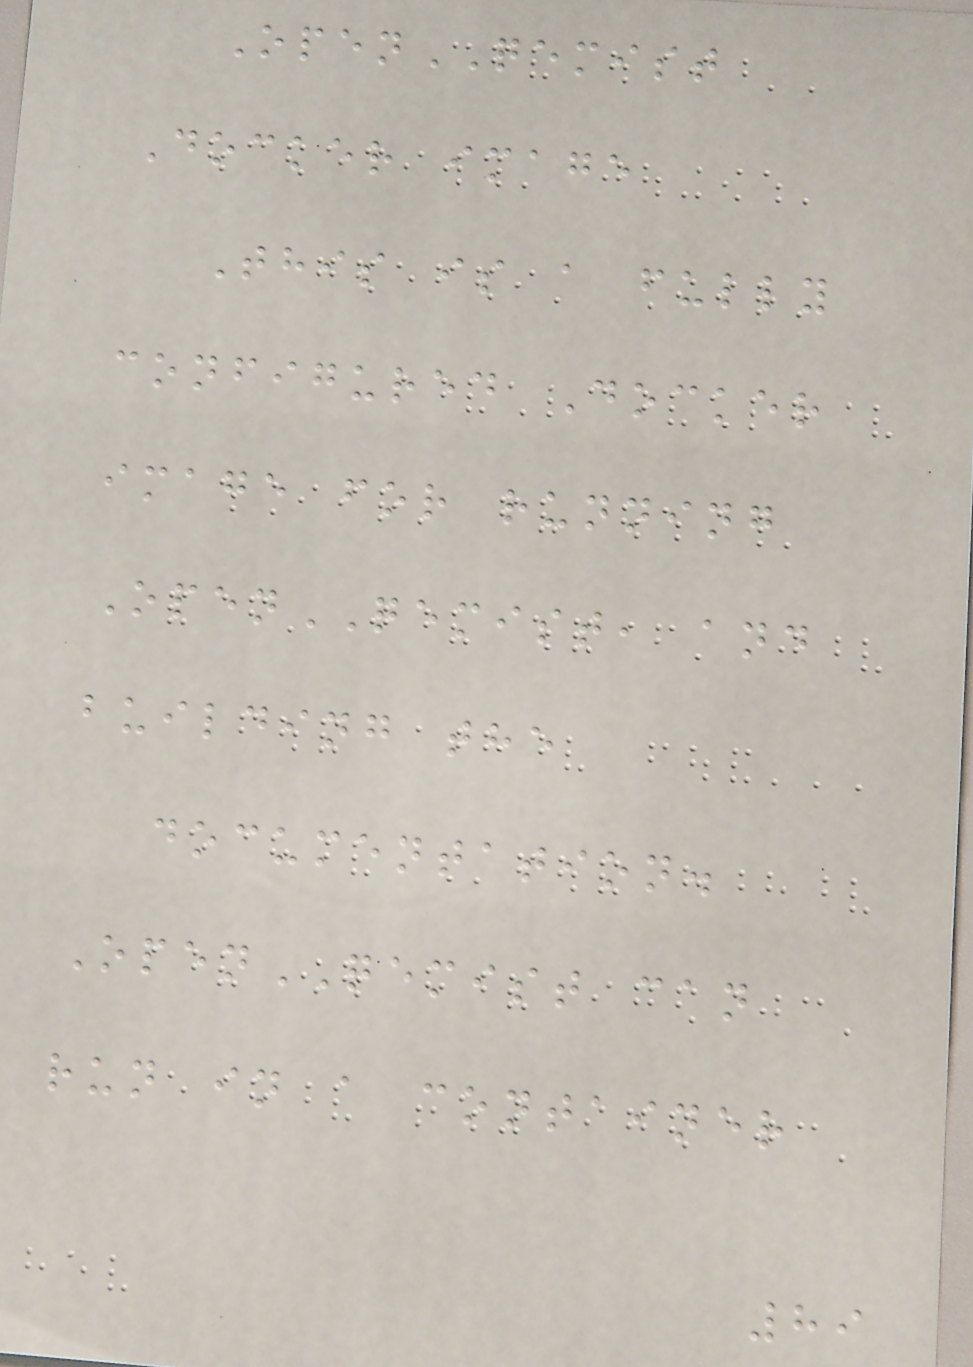OpenQEMIST
Docker image
This is a fully
configured Docker
image for running
OpenQEMIST, and
building the
documentation.
OpenQEMIST can
run in a container
89
